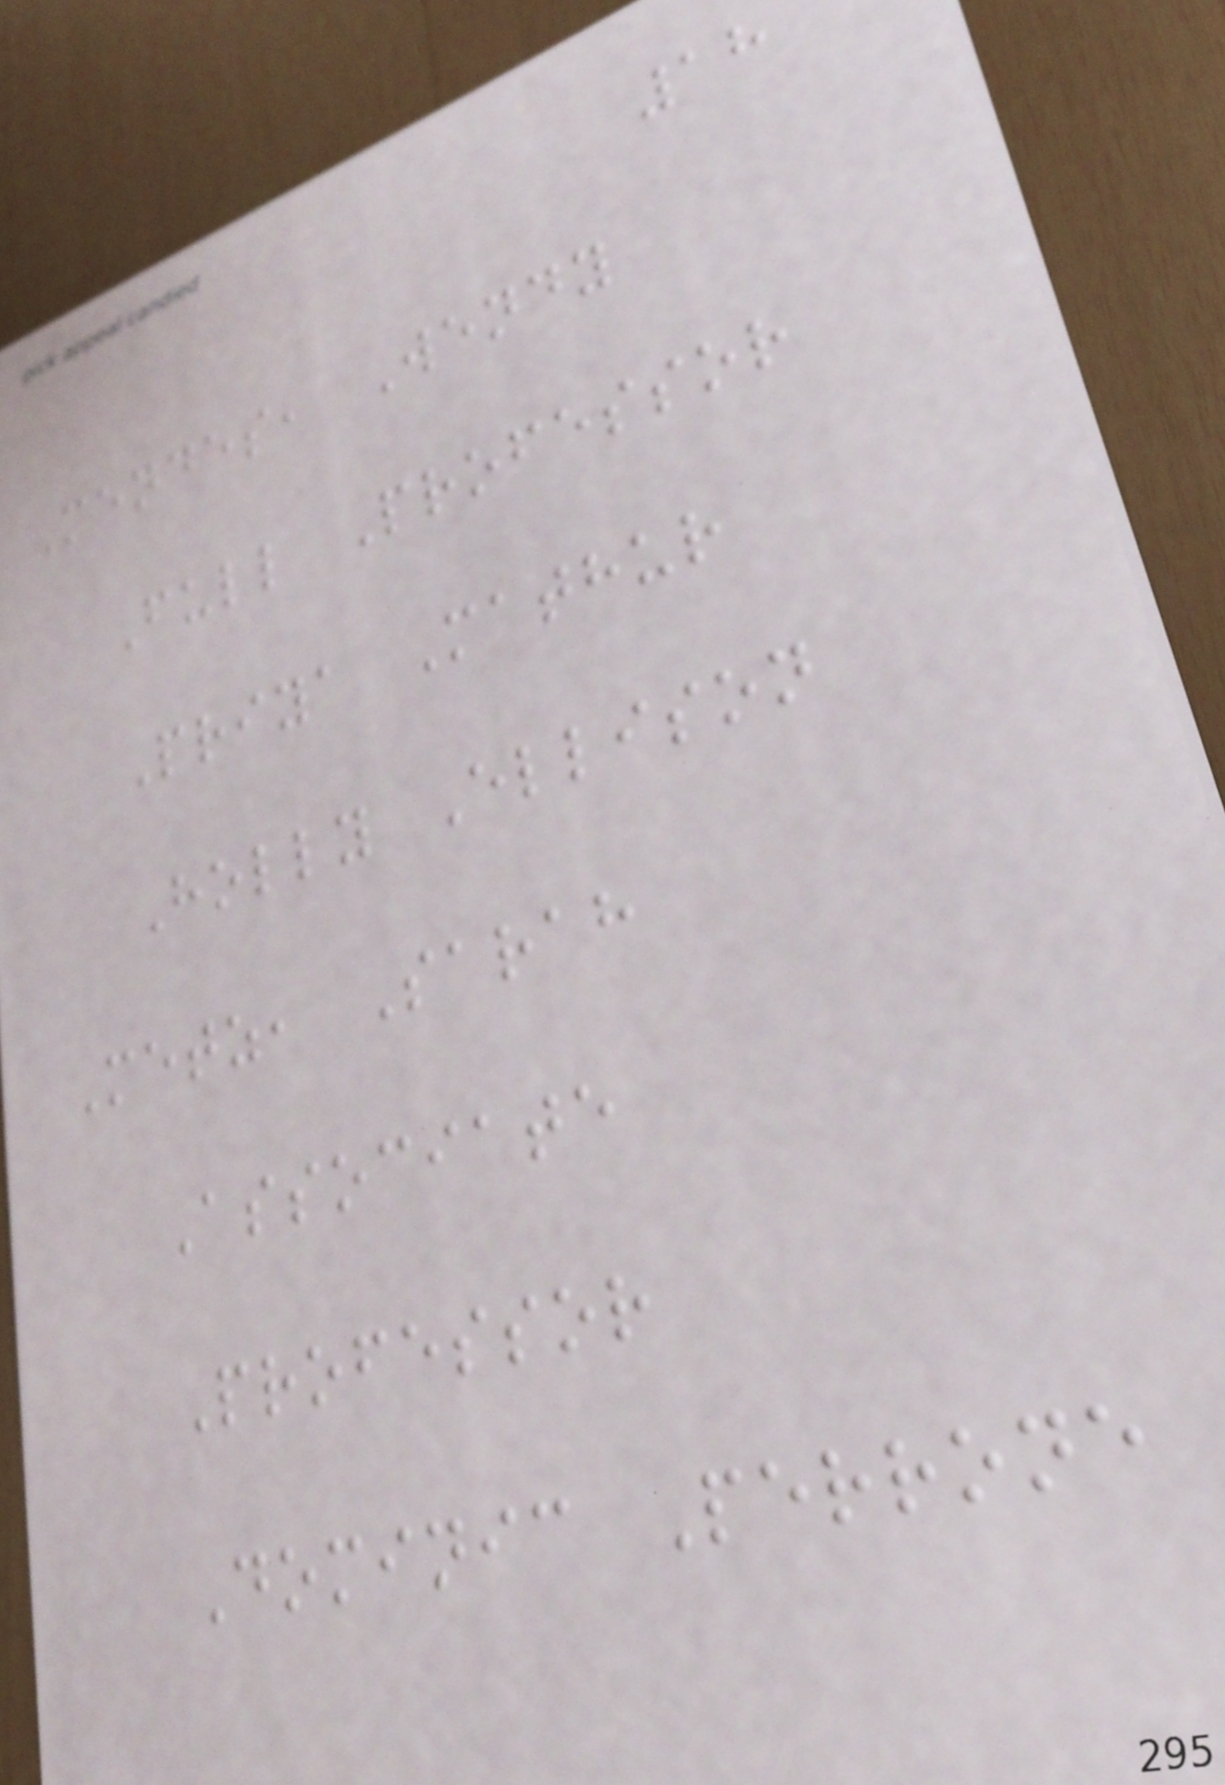18
Mendes, Wendy
Full Professor
Priya Mathur
Holly Ellison
Metz, Sarah
Associate
Professor
Dominic Perrone
